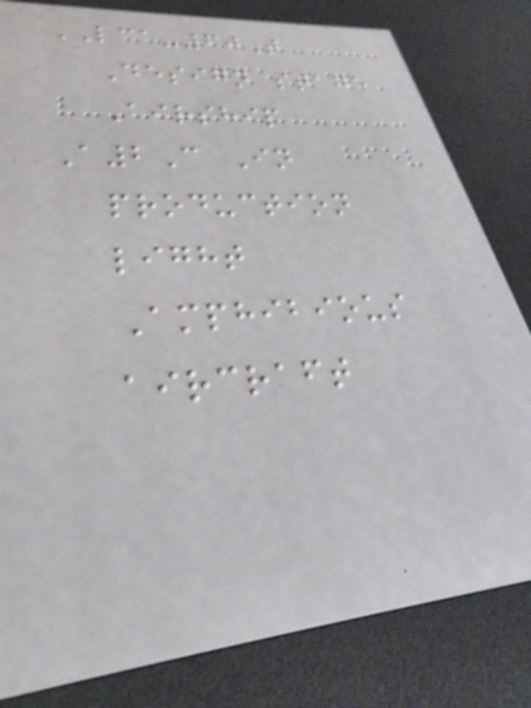LCA-60T
Design stage
Airship
A2C In
production
light
Amphibious
aircraft
